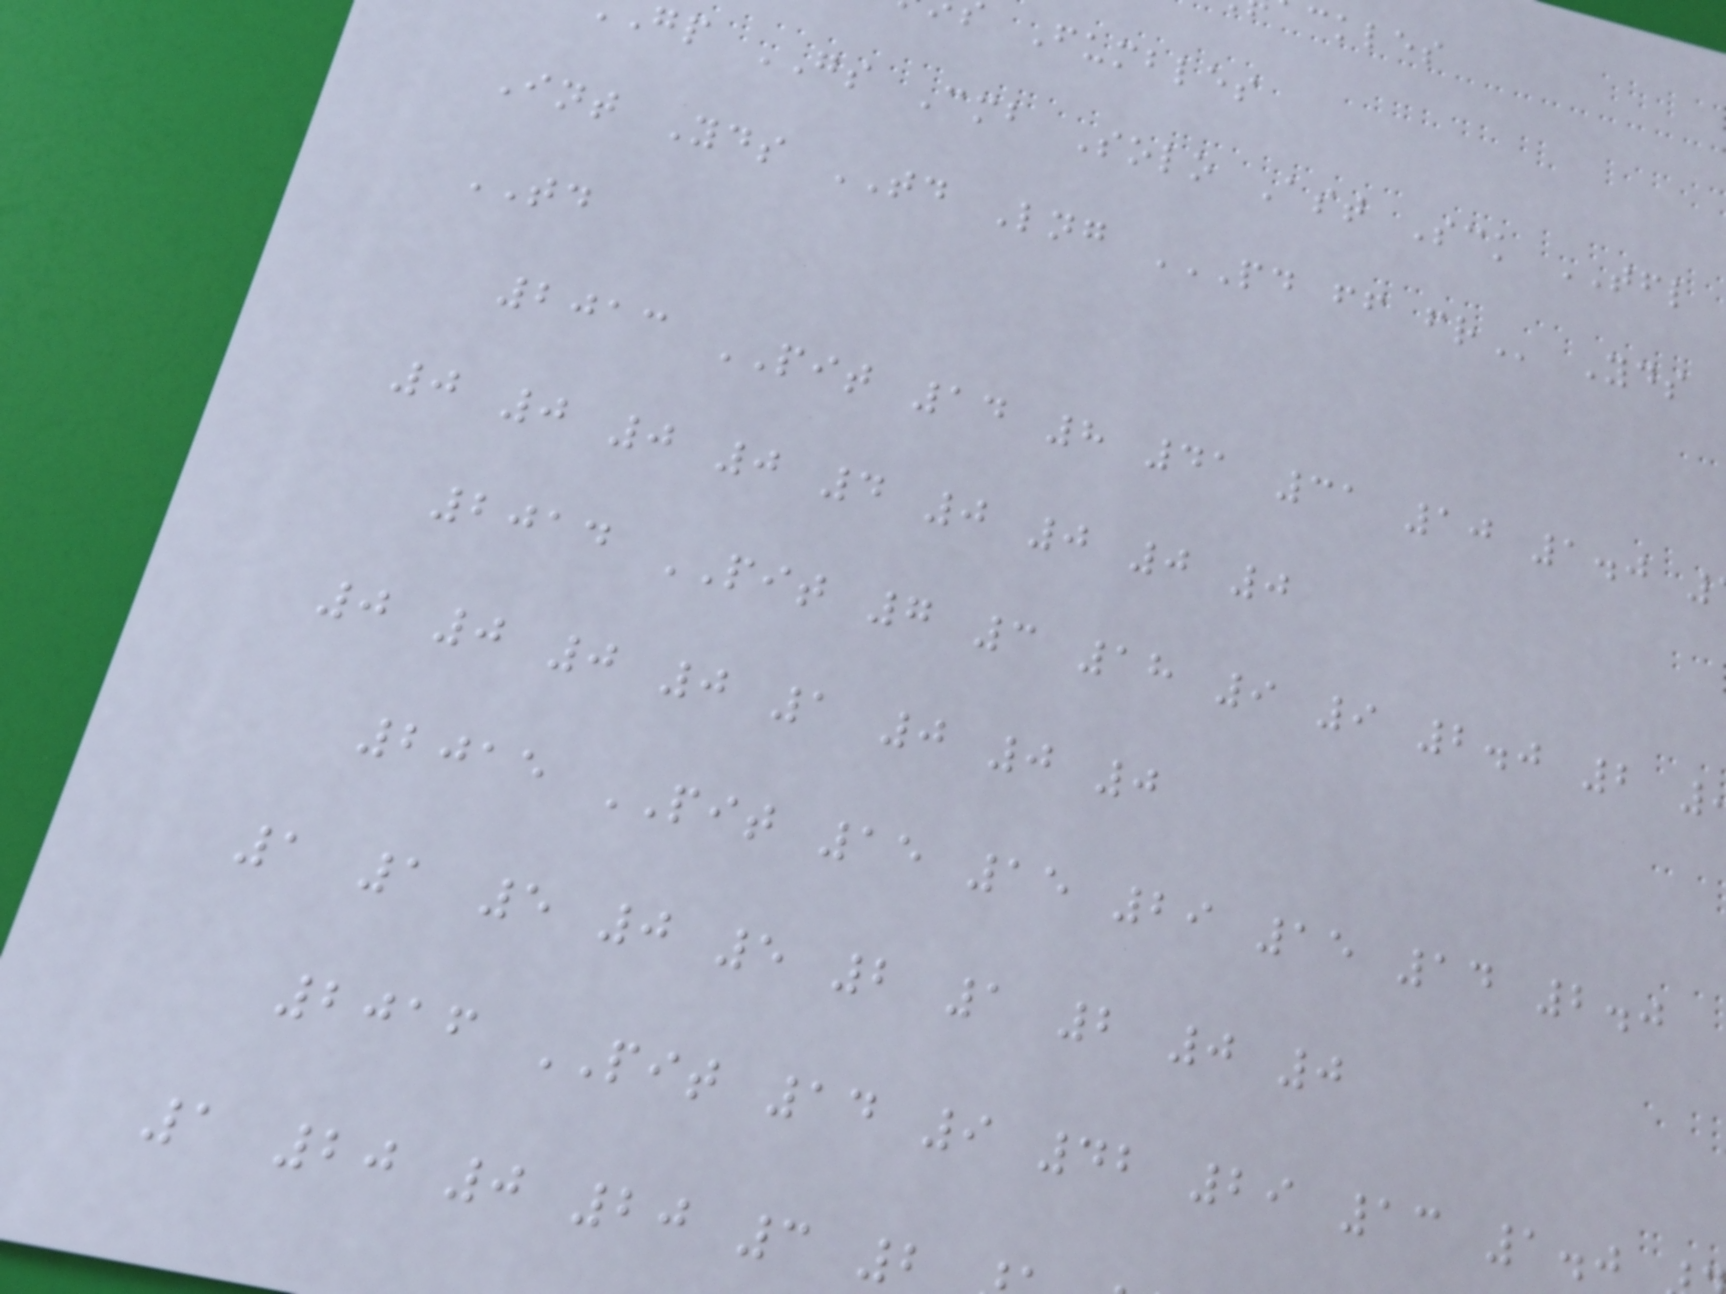Fumbles
gp GS Cmb Solo Ast Sck TFL
Int Yds TD Lng PD FF FR Yds
TD
2013 PIT 14 8 41 31 10 1.0
0 0 0 0 4 0 0 0 0
2014 PIT 7 3 18 9 9 2.0 2
0 0 0 0 1 0 0 0
2015 PIT 15 15 29 15 14 2.0
1 1 5 0 5 2 1 2 0 0
2016 PIT 14 9 42 29 13 1.0
1 20 0 20 3 2
